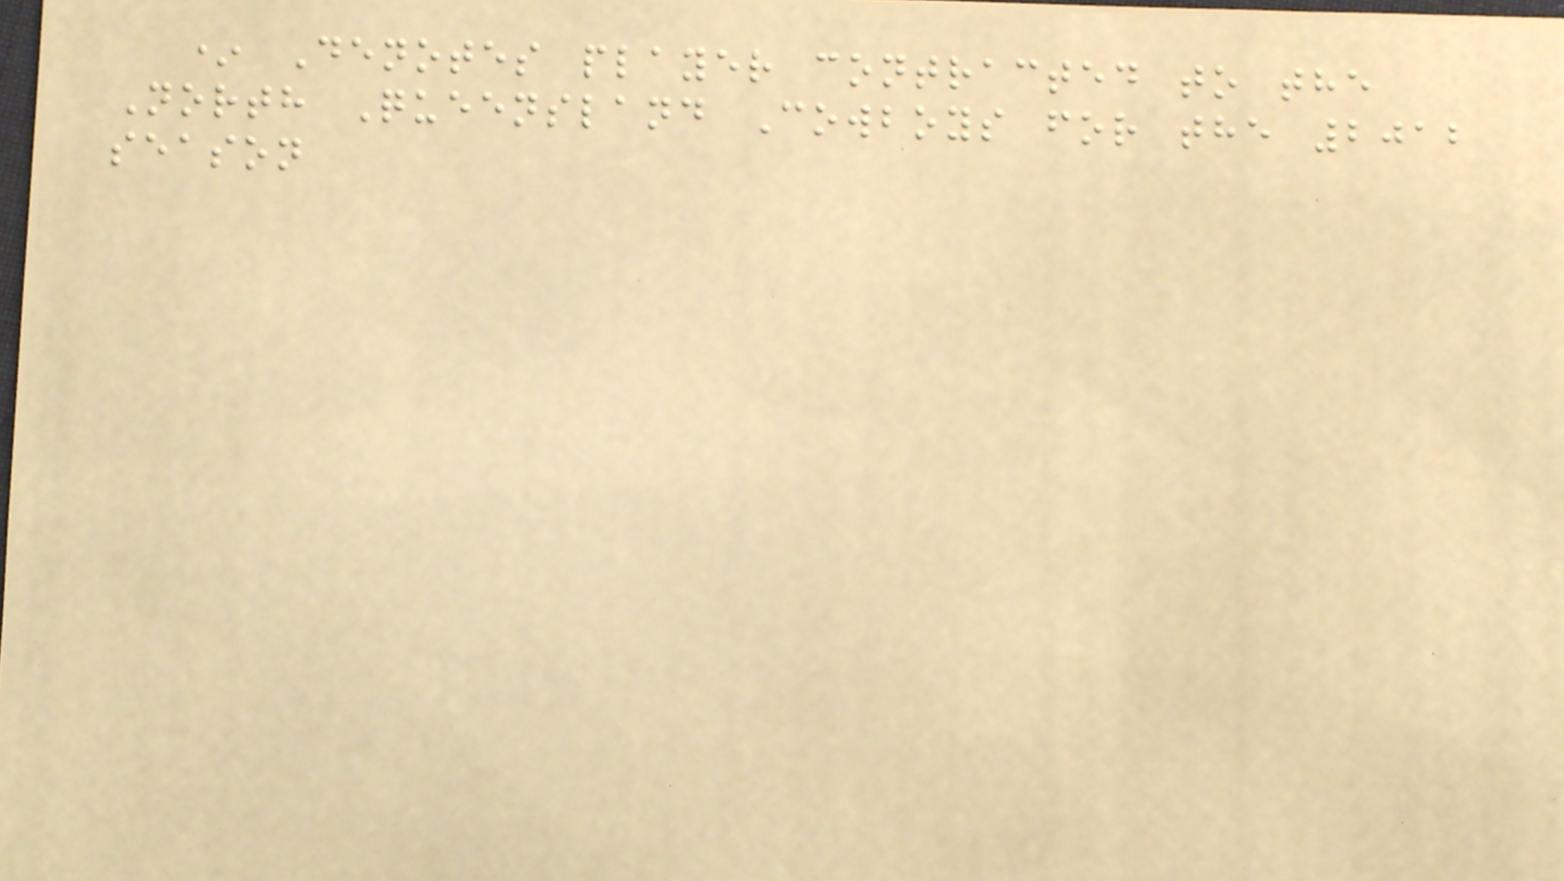* Denotes player contracted to the
North Queensland Cowboys for the 2012
season
